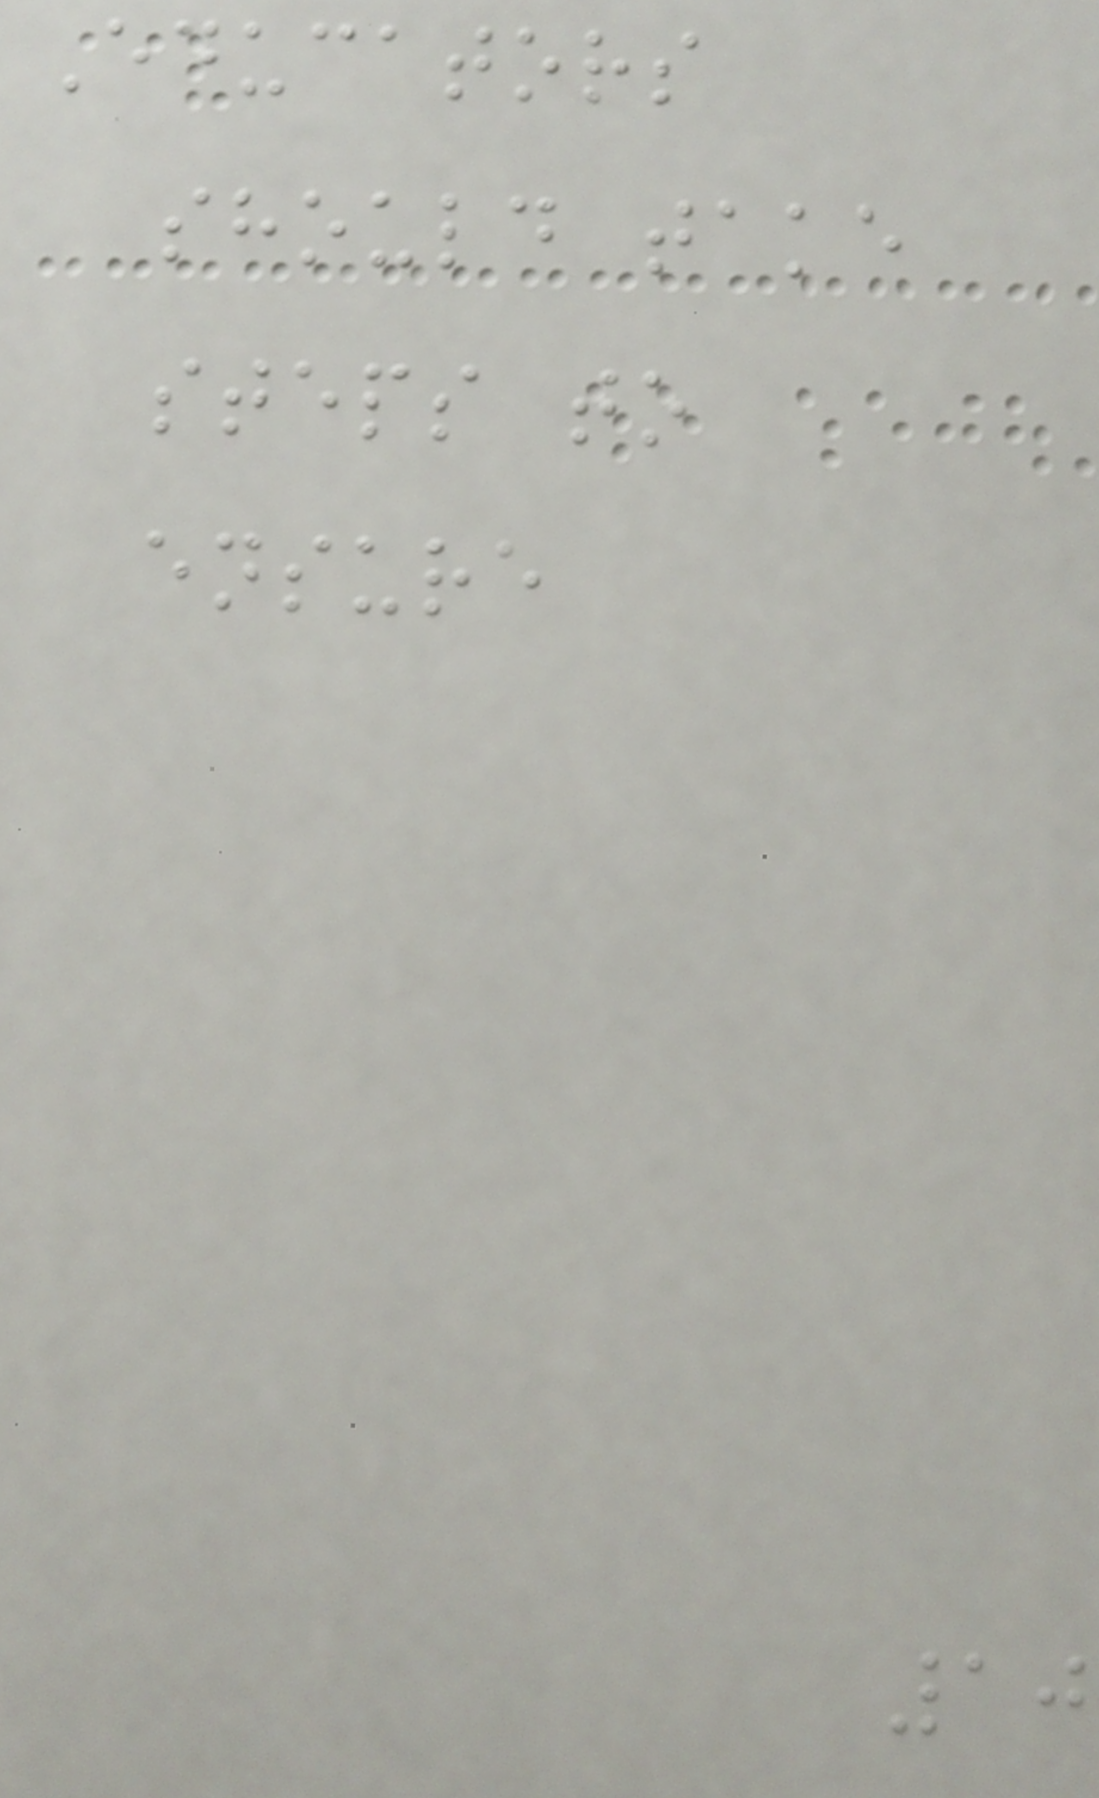Educators
should take
steps to
ensure
10
